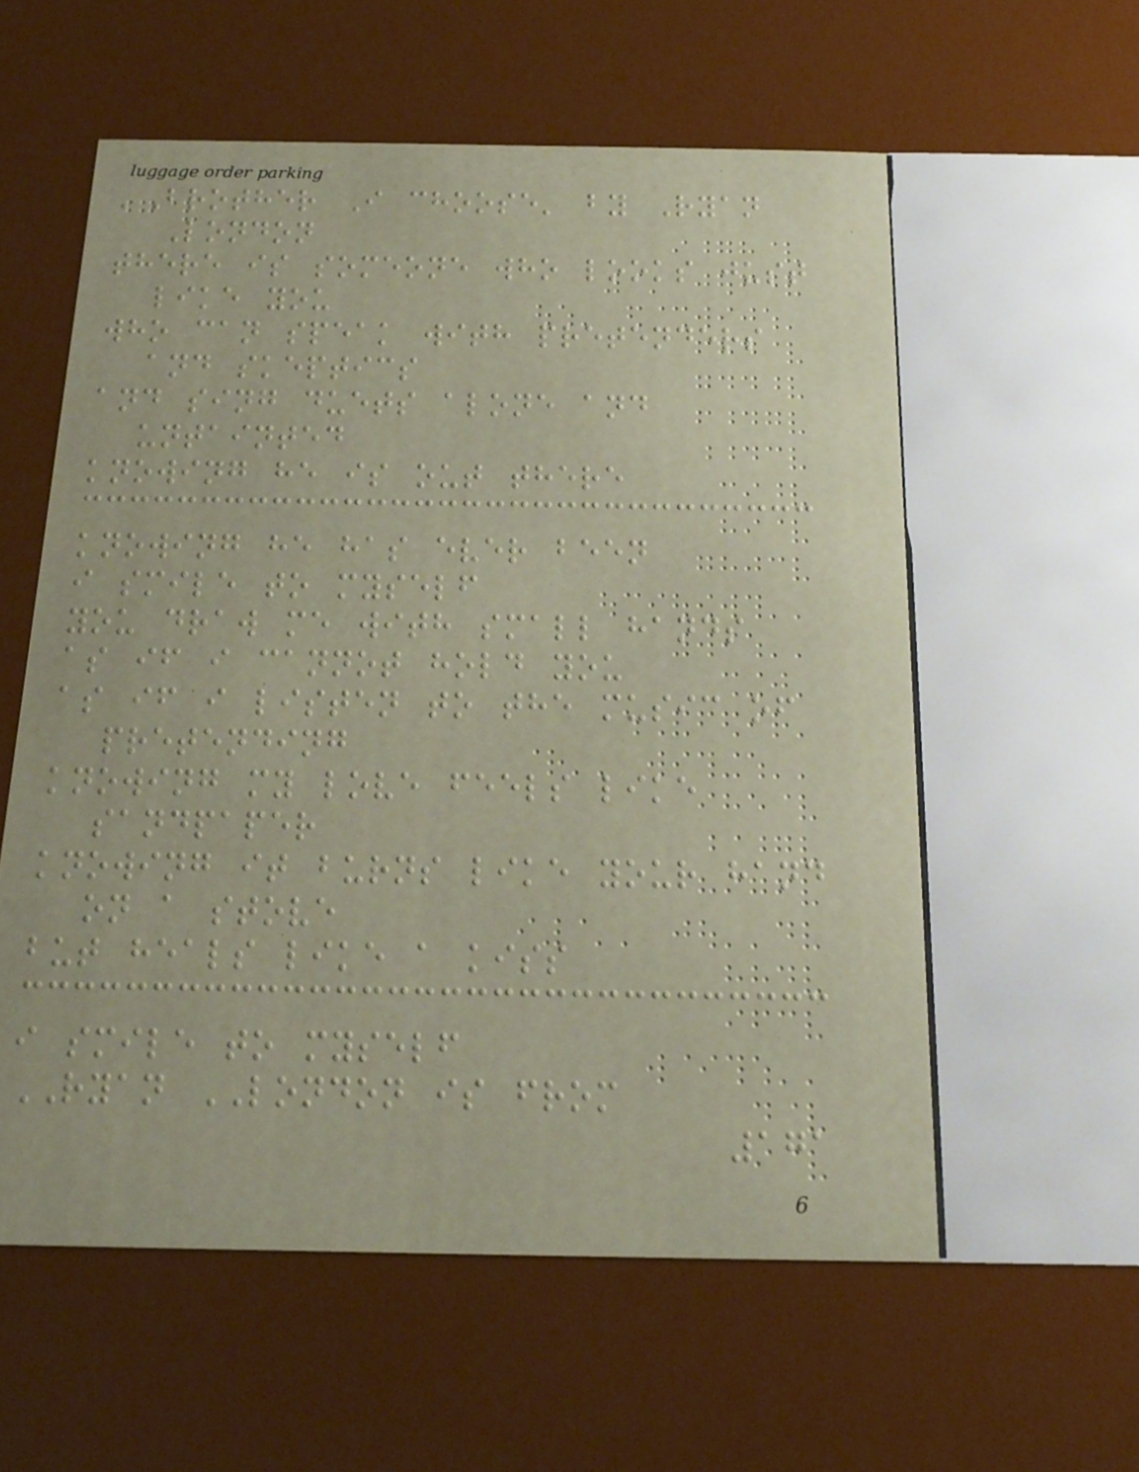'Brother I choose' by Ryan
London
there is someone who looks just
like you
who can speak with pretenders
and skeptics
and sing duets alone and
untainted
knowing he is out there
knowing he has ever been
i smile to myself
you draw me with small hands
as if i cannot hold you
as if i listen to the music of
pretending
knowing my love feels like
sandpaper
knowing it burns like your hand
on a stove
but heals like a kiss
i smile to myself
RYAN LONDON is from
171
